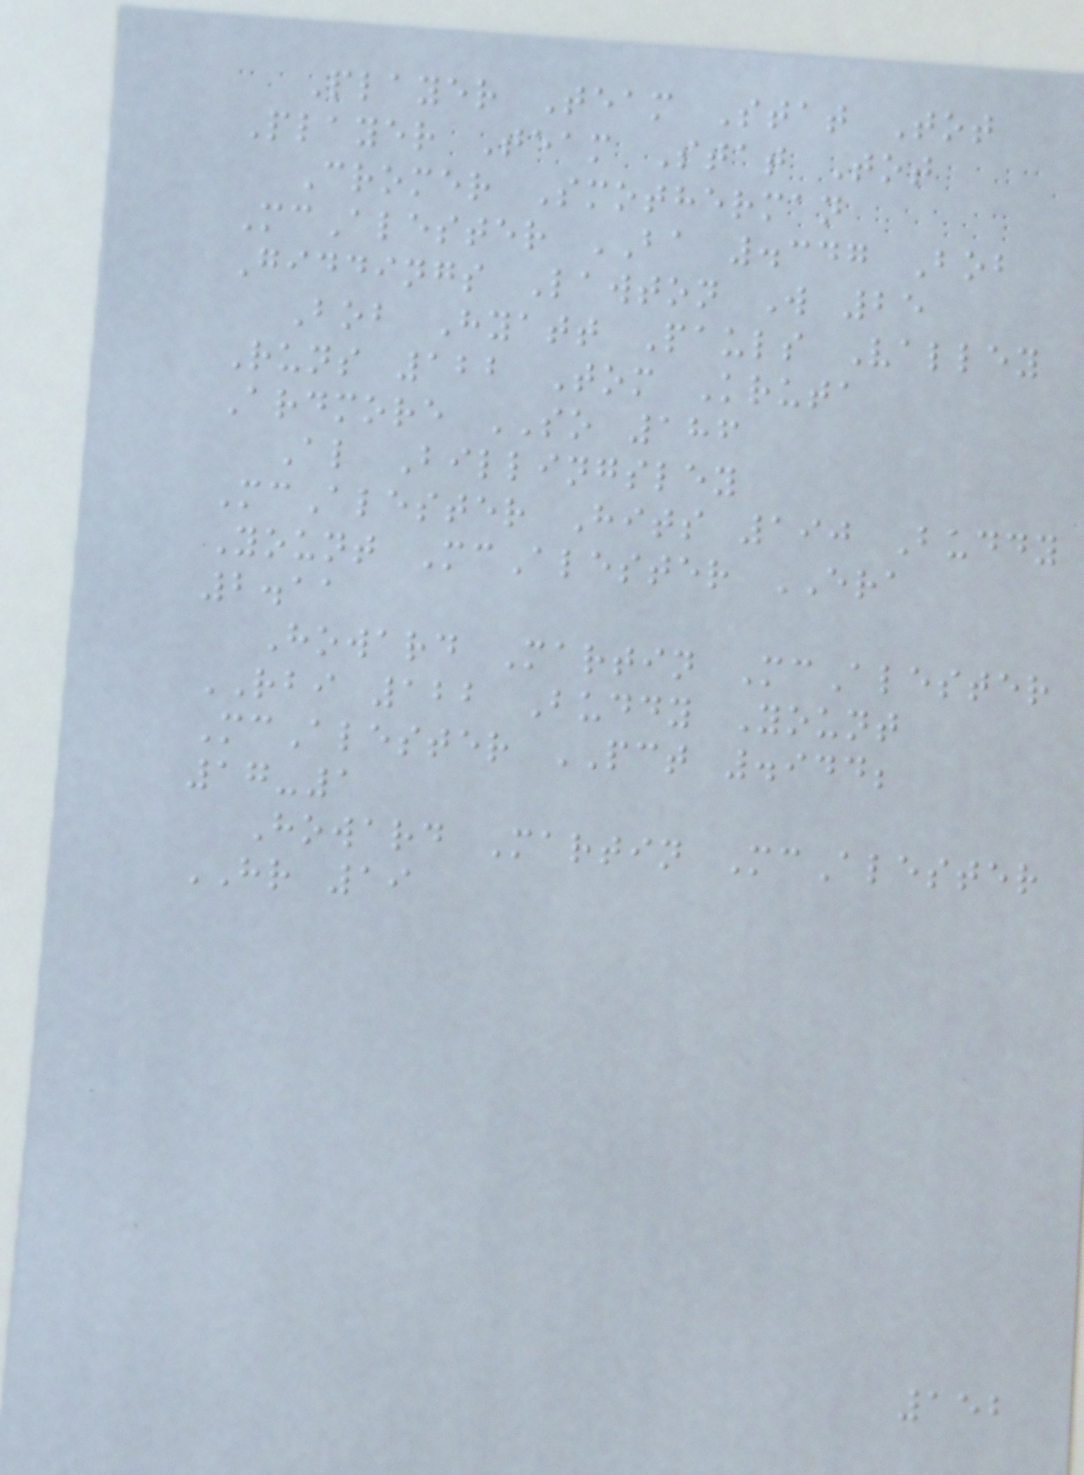Player Team Stat Tot
Player Team Stat Tot
Cromer Smotherman
McAlester BA .347 Bob
Giddings Lawton W 25
Bob Hyatt Pauls Valley
Runs 122 Tom Kruta
Ardmore SO 186
Al Billingsley
McAlester Hits 190 Buddy
Yount McAlester ERA
2.11
Howard Martin McAlester
RBI 122 Buddy Yount
McAlester PCT .944;
17-1
Howard Martin McAlester
HR 19
152
